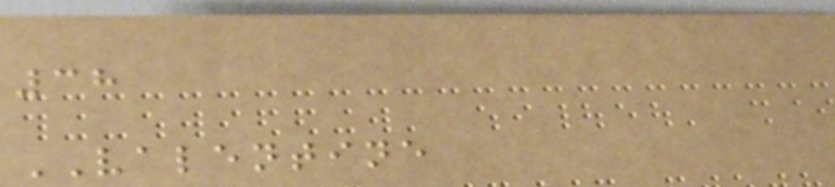38
VALENTINE
